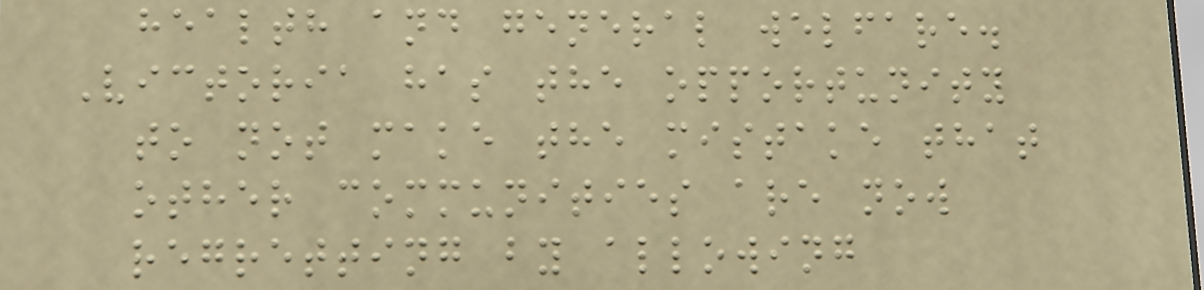health and general welfare.
Victoria has the opportunity
to not make the mistake that
other communities are now
regretting by allowing
